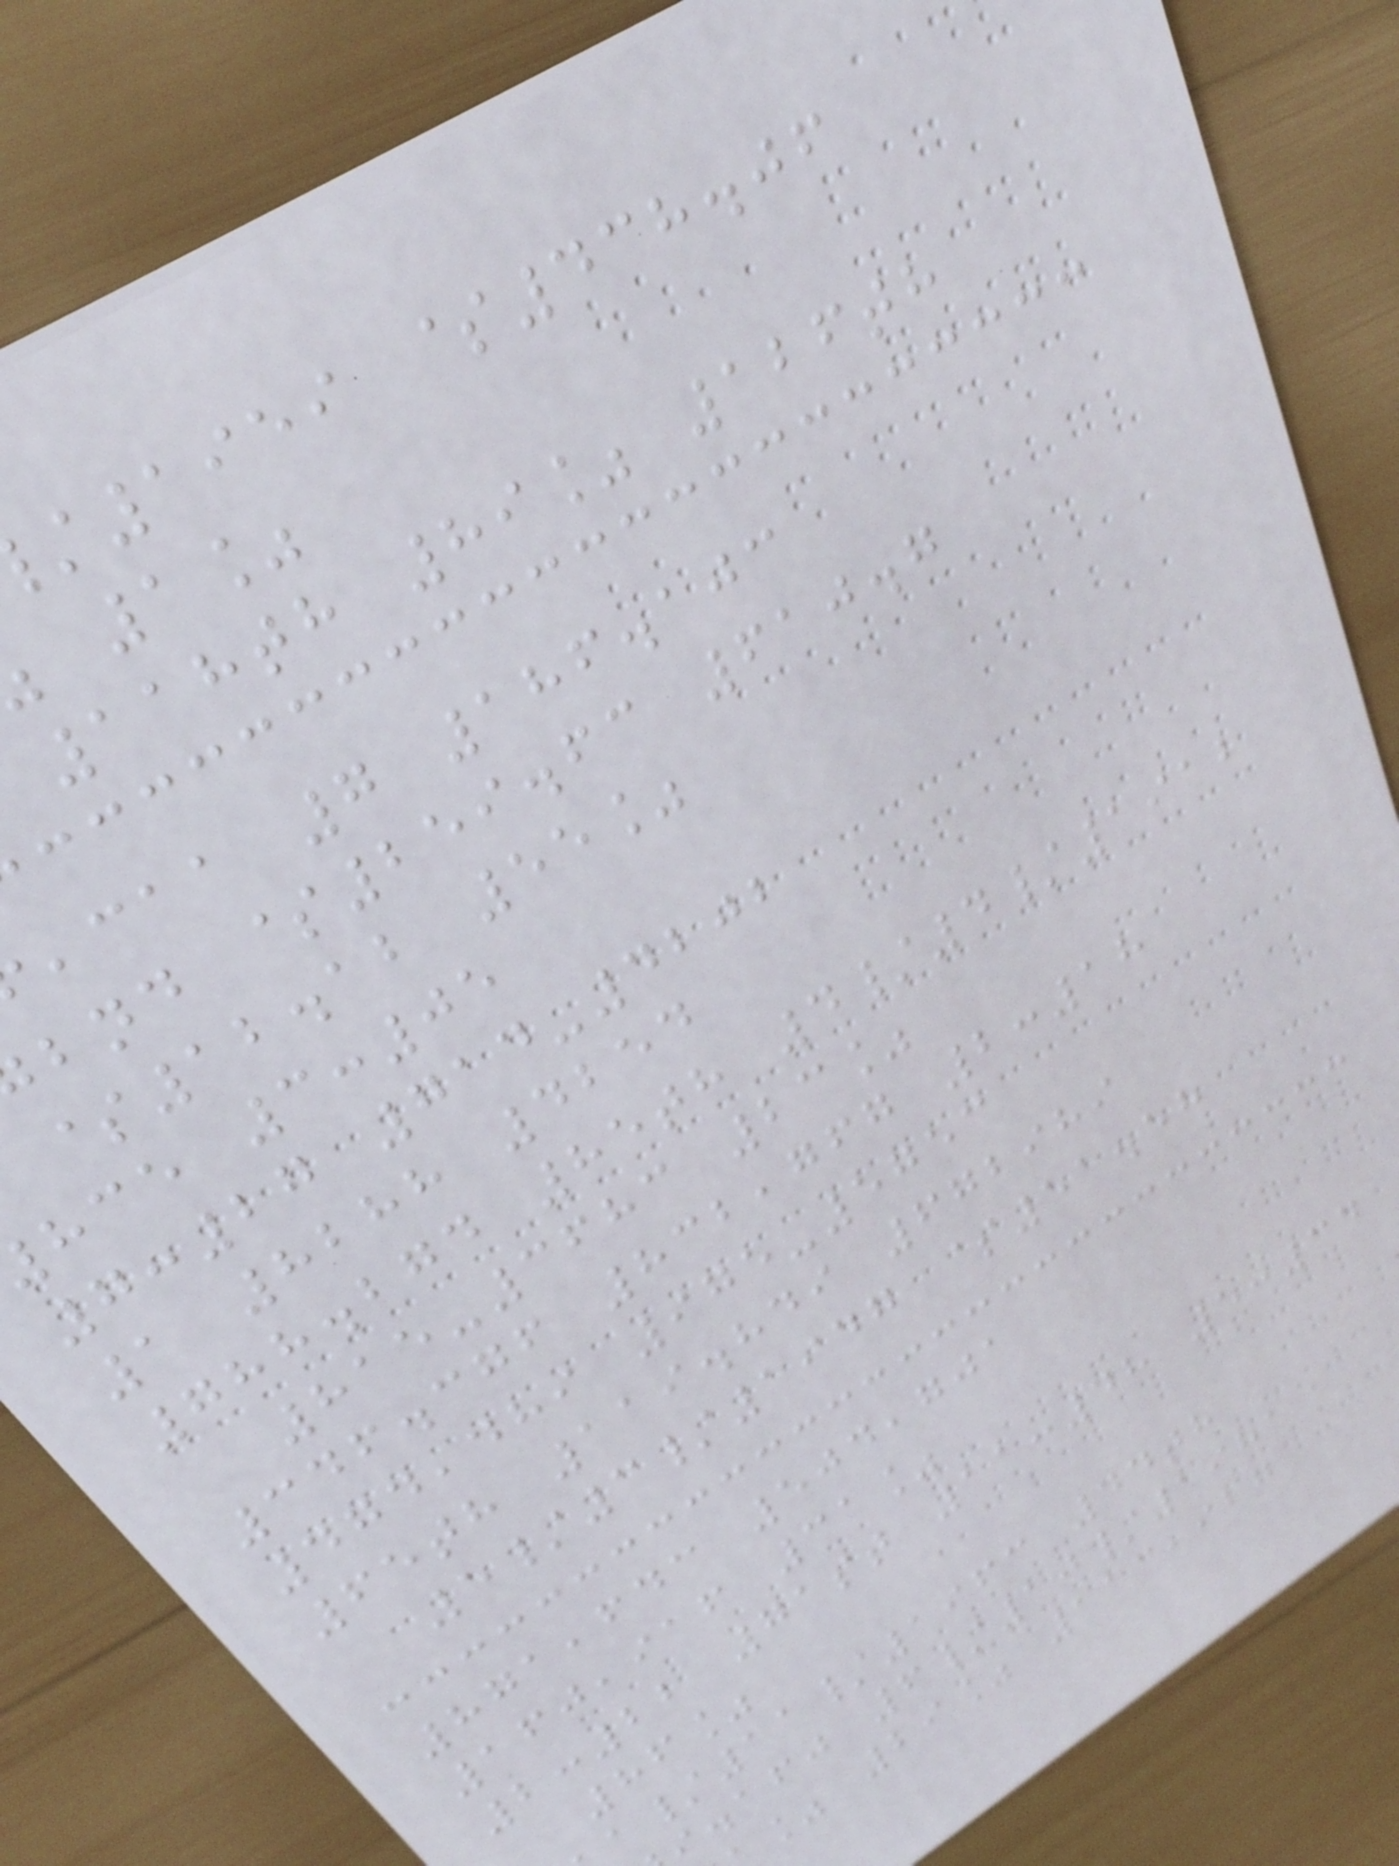1959 $438.06
1%
118th 89% 126th
,caa 7 186.103
bnd $259.63 610.7
$12.12 55%
hce 3:05
7:27 714-4202
1 8288 4254
788.274 85th 4/4/1912
815-3683 23%
346.376 832,767 2:18
474,489 975-5753
65th 119.849 672989
5/3/1947 $51.58
871,643 504,701
160,916 31%
2:22 71st 11:48 5:34
86%
/11/1963 44th
i.afj 6/10/1981
% 29% 113,927
